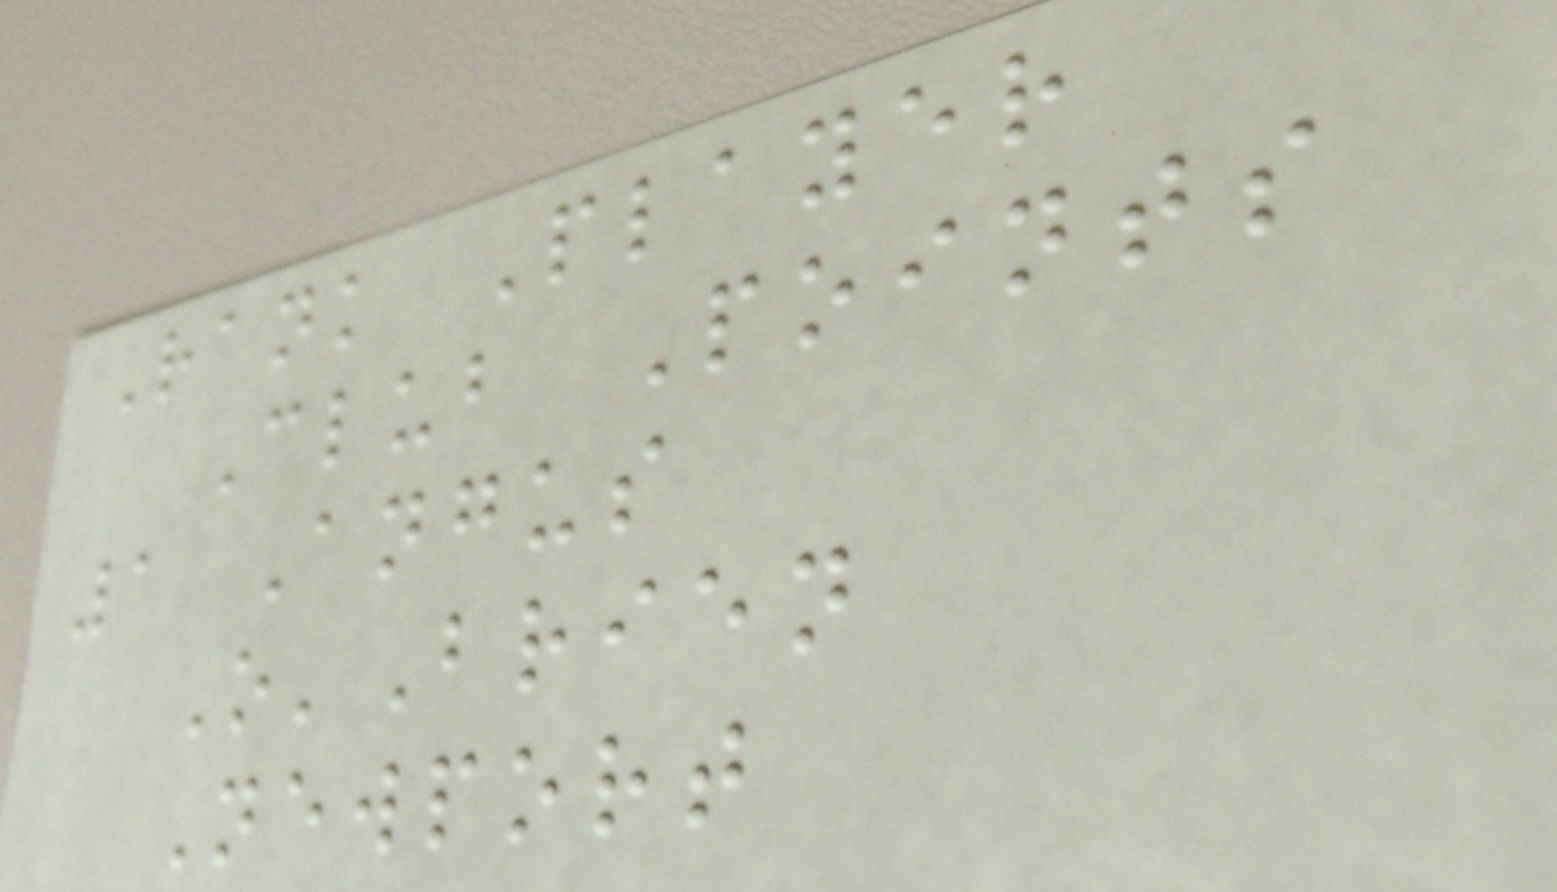Rank Player
Club Points
1 Angus
O'Brien
Newport
